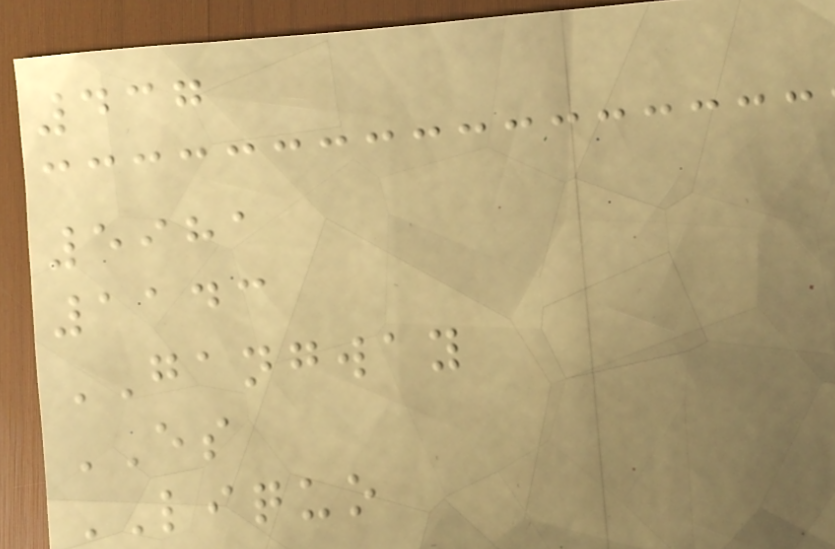437
5981
1143
GANGWAY
ES
LIQUO
